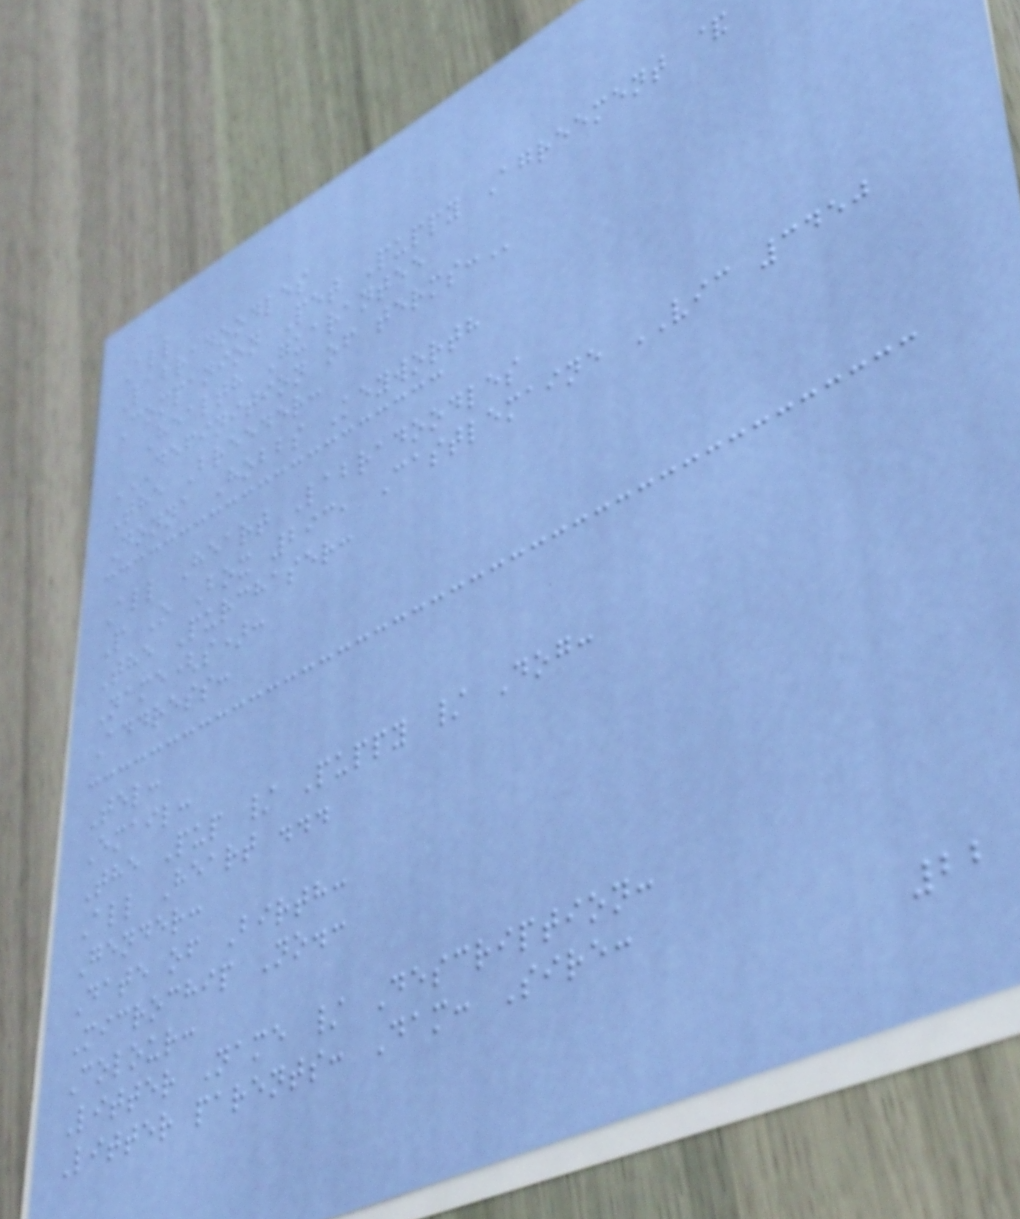All
Labradoodles
Companion Pet Puppy Agreement &
Health Guarantee
DEFINITION OF TERMS:
The Breeder:
Donna Hobbs Keyworth
All Heart Labradoodles
P O Box 293, Castlemaine VIC 3450
The Purchaser:
Name(s):
Address:
Tel:
Email:
The Pup / Puppy / Dog:
All Heart ...
Gender:
Date of Birth:
Microchip No.:
Colour:
Litter Name / Description:
Litter parents: Dam: Sire:
22
